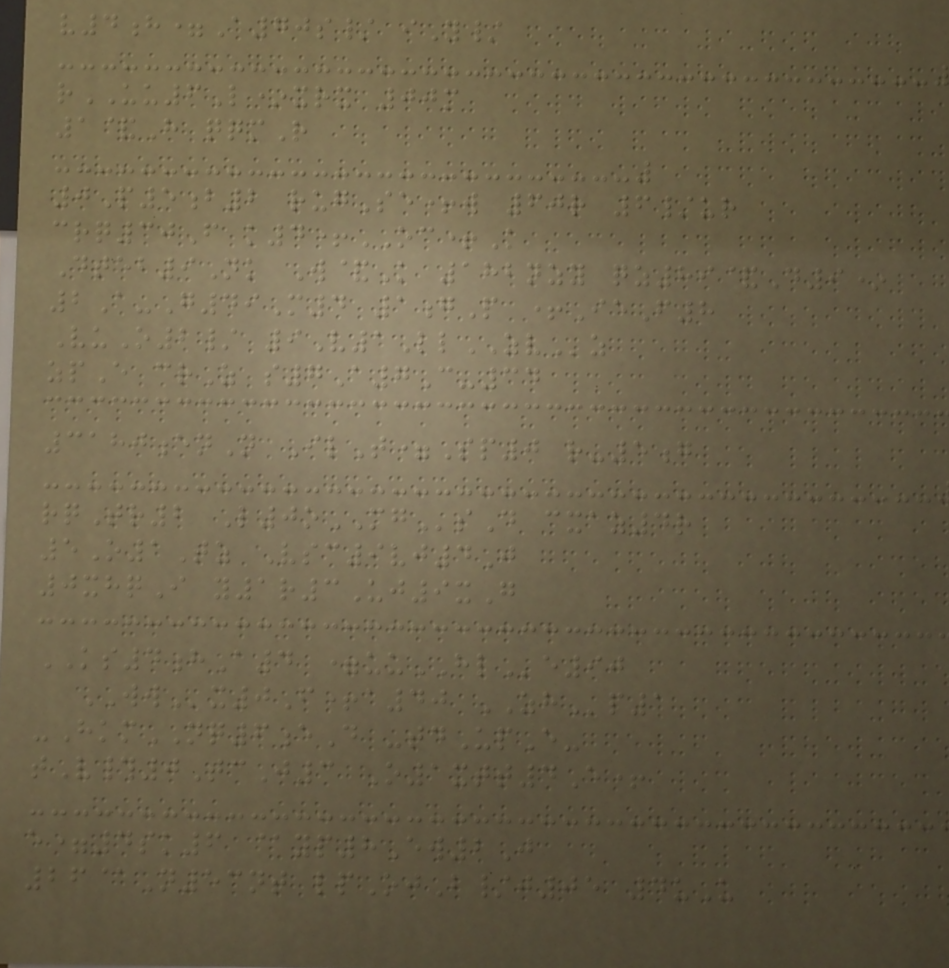v4h=A70s/ iY/
rUU6L*xrx 00m
1&H qqmR
0P5b2 rugSe+w 60r 6/ur
crq30F k4+OC+K
Dteb9Nk W&K 182nzy qz89&D9*
2A-G49M4 1gP +IeF8
VuO2/ 9V1LlZVz
zpE crZ s7A7C-34
3180enN IlT=Sp0 r-5g
rqTr2 L0oMGsD cxaz4r
5O1Tz Vsc9vj4J
0xhqI y1r3Uj9xG
KS4hA4 =uuHLe90
WWx0F+a40 ZHp1
-HkmNQ6eD -tdUpE-
tV#0TcJ3 O1xtt4E+
e=4sk6 @yp8Ew2J
26@N53nt lpOjB/j05 4uU
